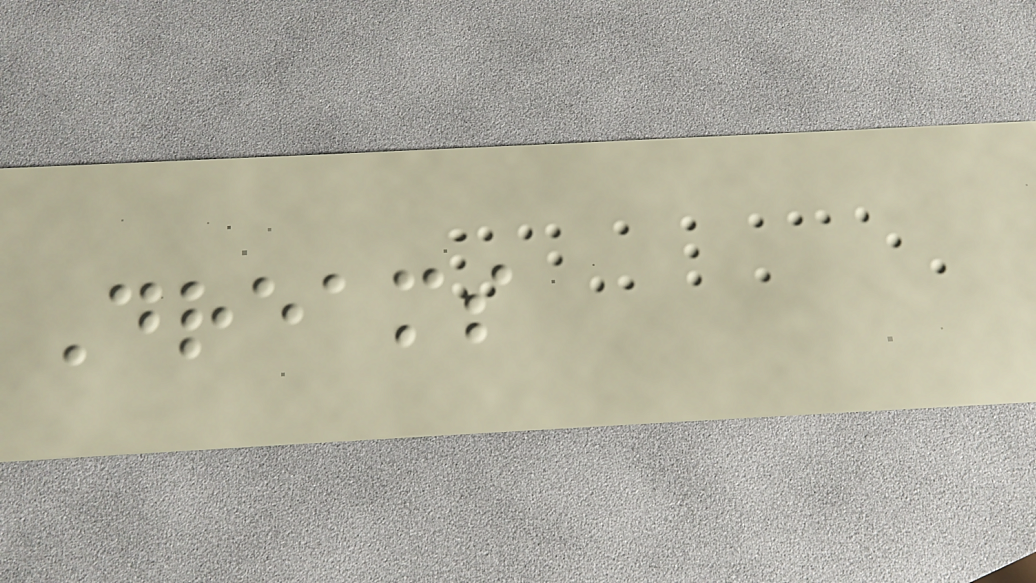Dreams
